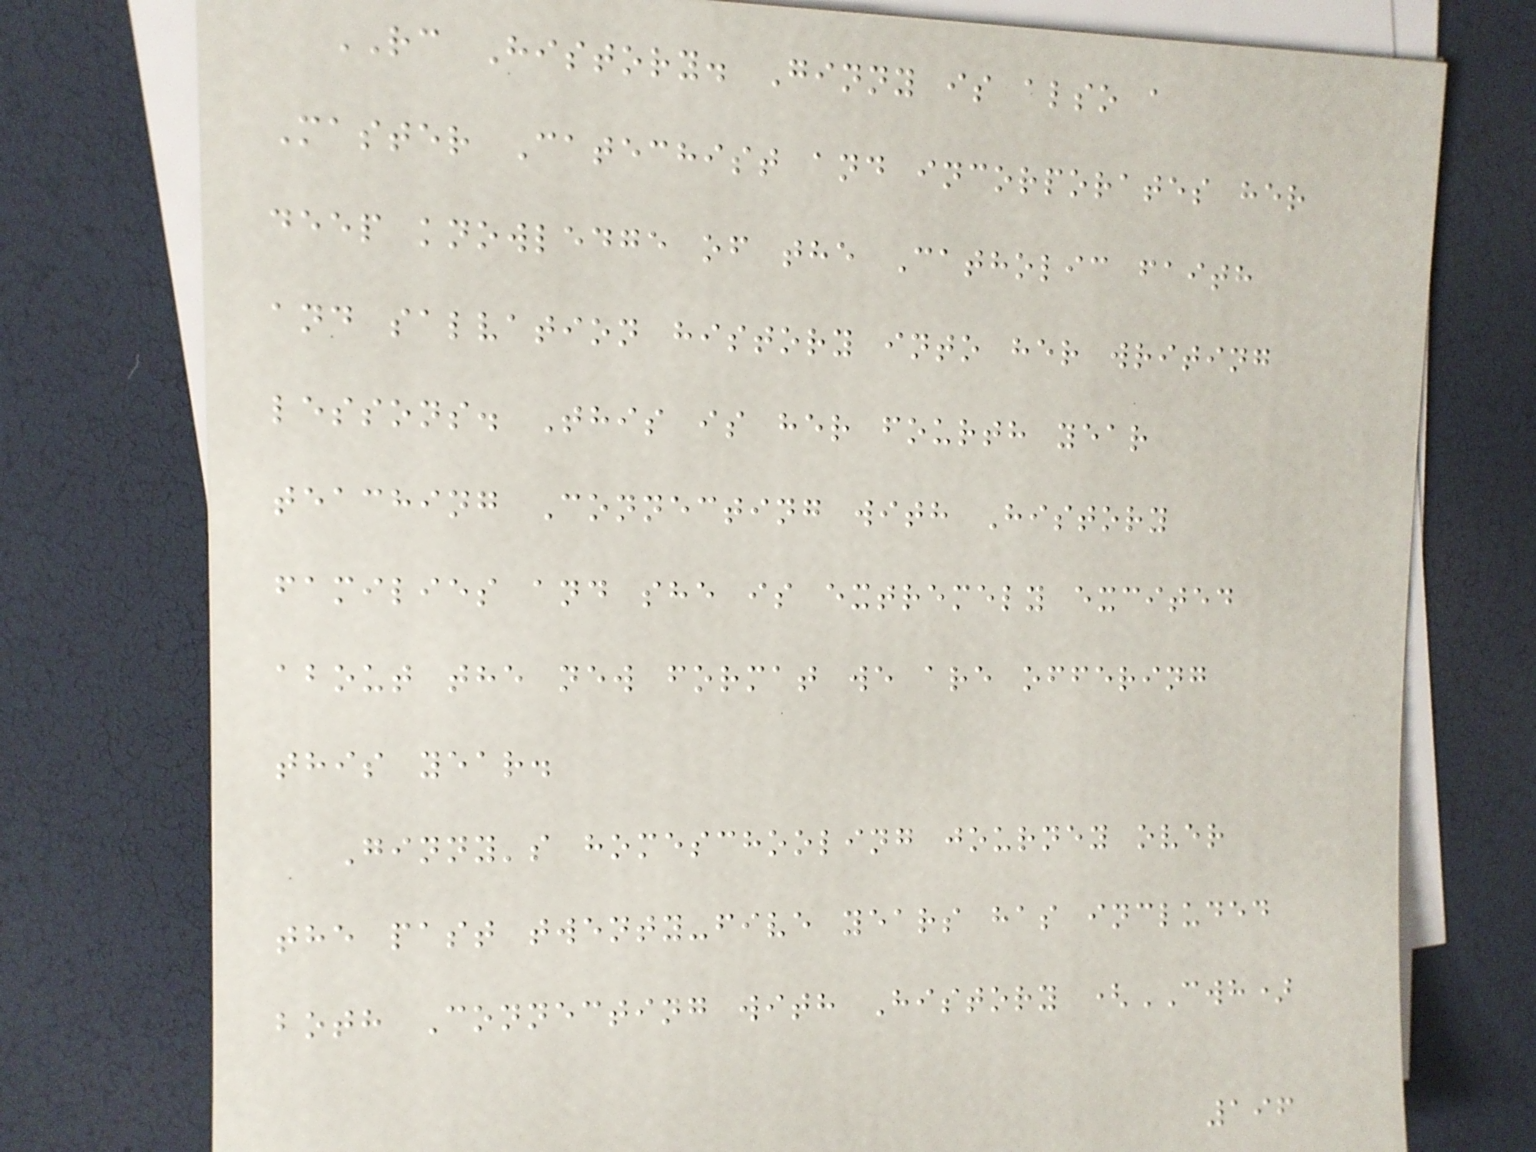RC History. Ginny is also a
Master Catechist and incorporates her
deep knowledge of the Catholic faith
and salvation history into her writing
lessons. This is her fourth year
teaching Connecting with History
families and she is extremely excited
about the new format we are offering
this year.
Ginny's homeschooling journey over
the past twenty-five years has included
both Connecting with History (CWH)
196
